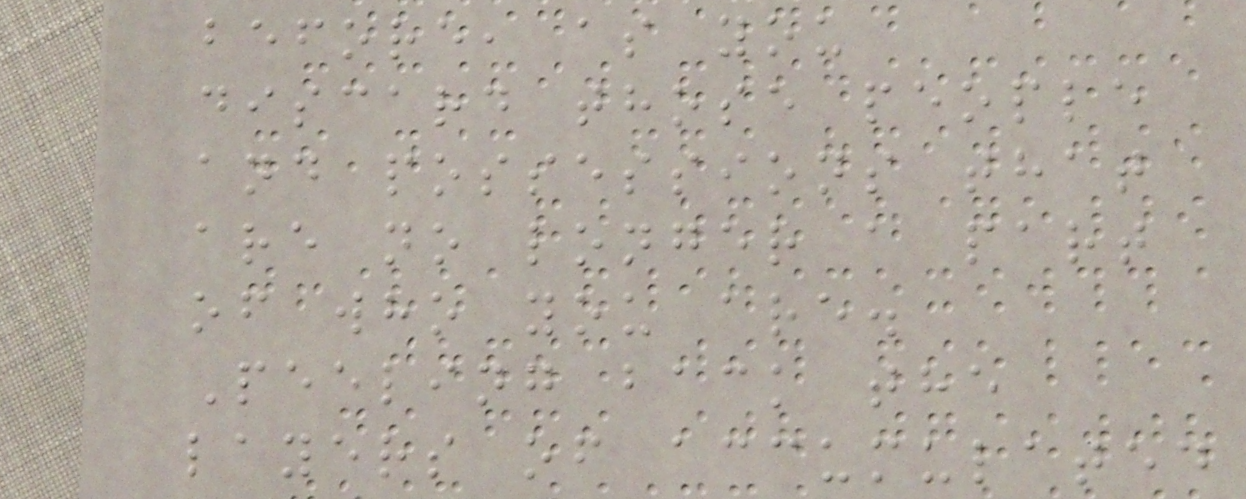before, as you
discard those people
and possessions that
are no longer a part
of who you are.
Peeling back the
layers of accumulated
